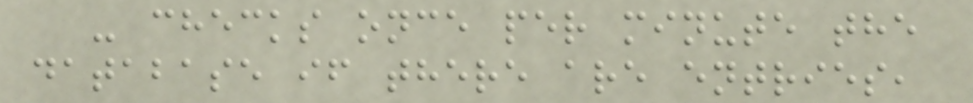- checks once per minute the
database if there are entries,
